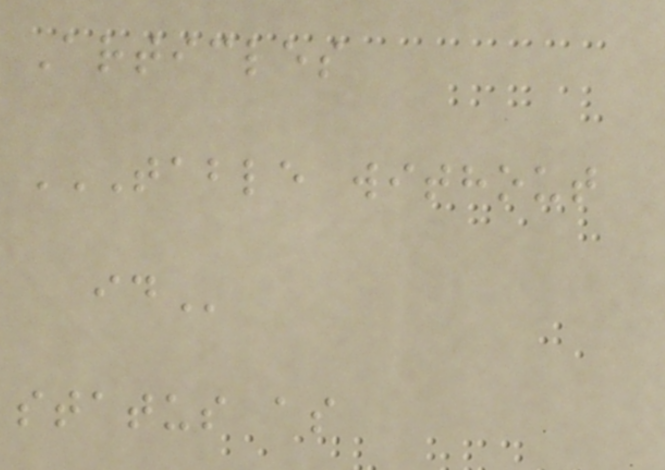Articles
TABLE WITHOUT
ID
status as
